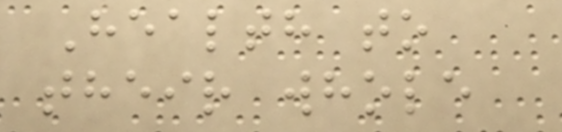Health to
their whole
